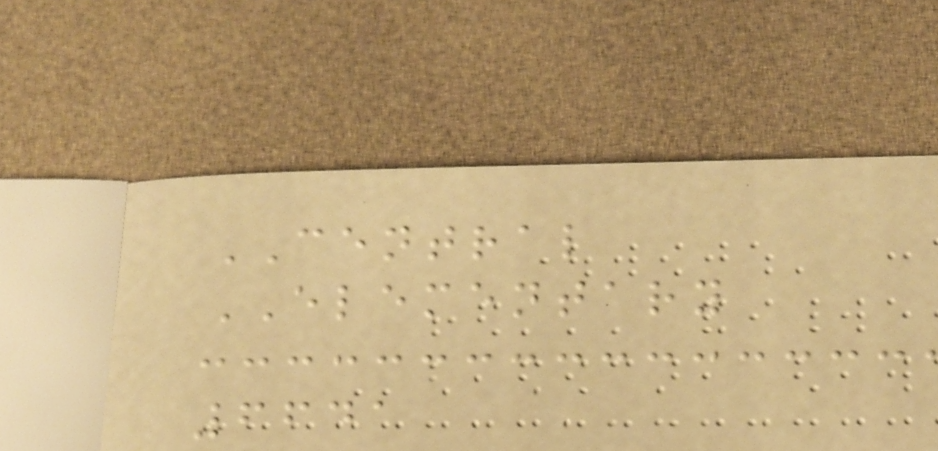CENTRAL
ELEMENTARY
6641
